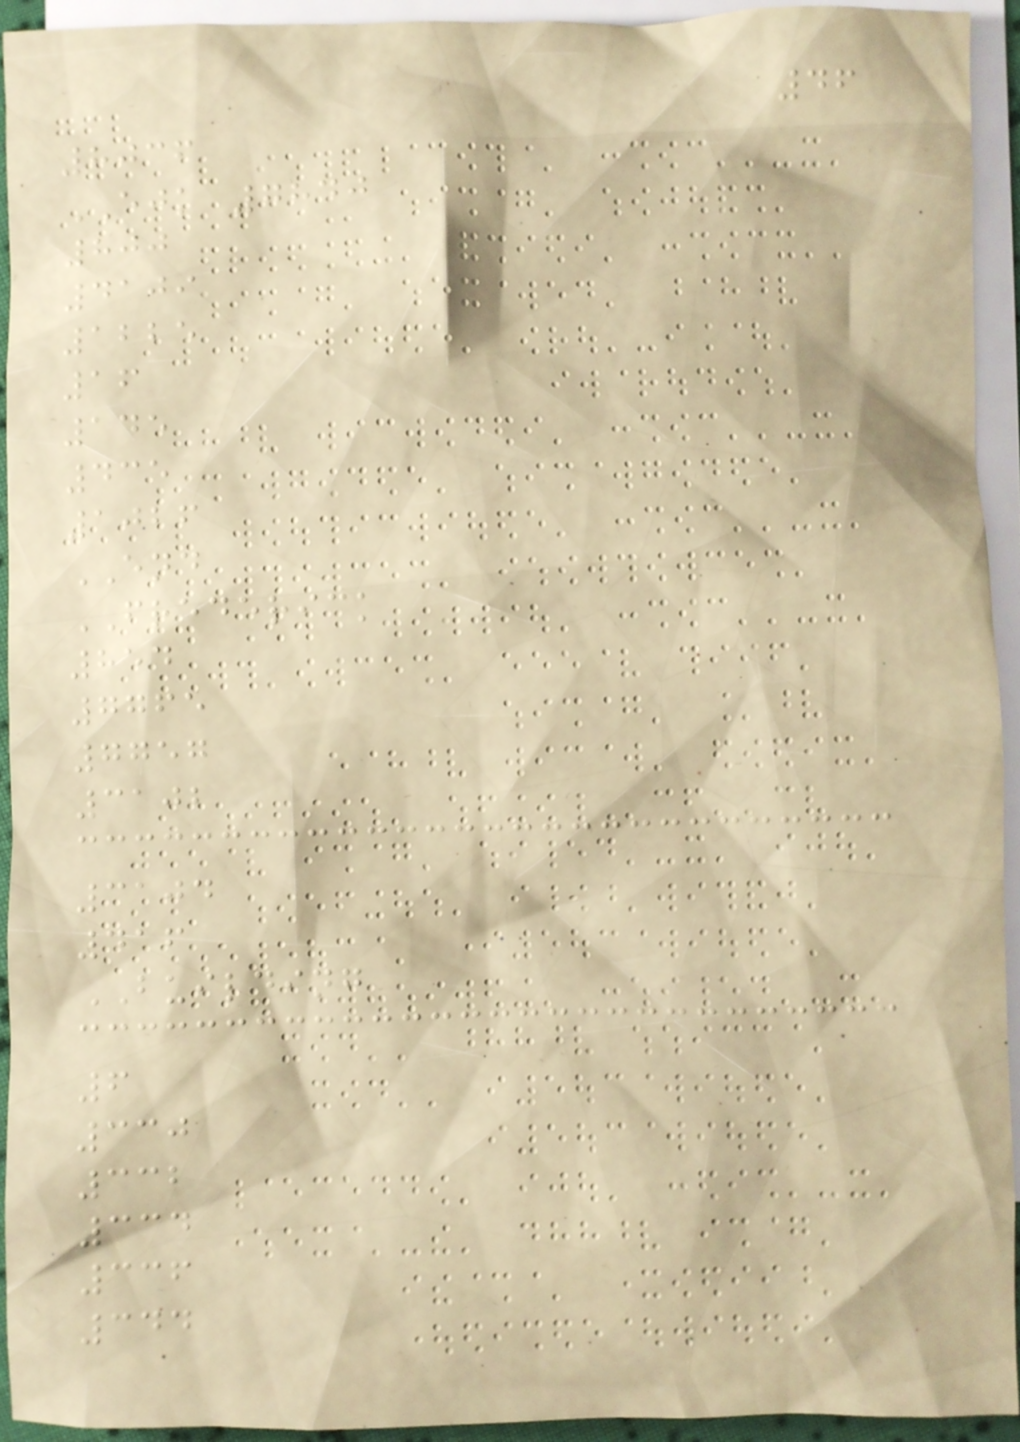46
8036
EJK 7840
800
4109
1225
16
145
435
1026
END
FREDERICK
854
7765
7757
3102
3104
416
BUILDING
6
330
332
334
336
344
